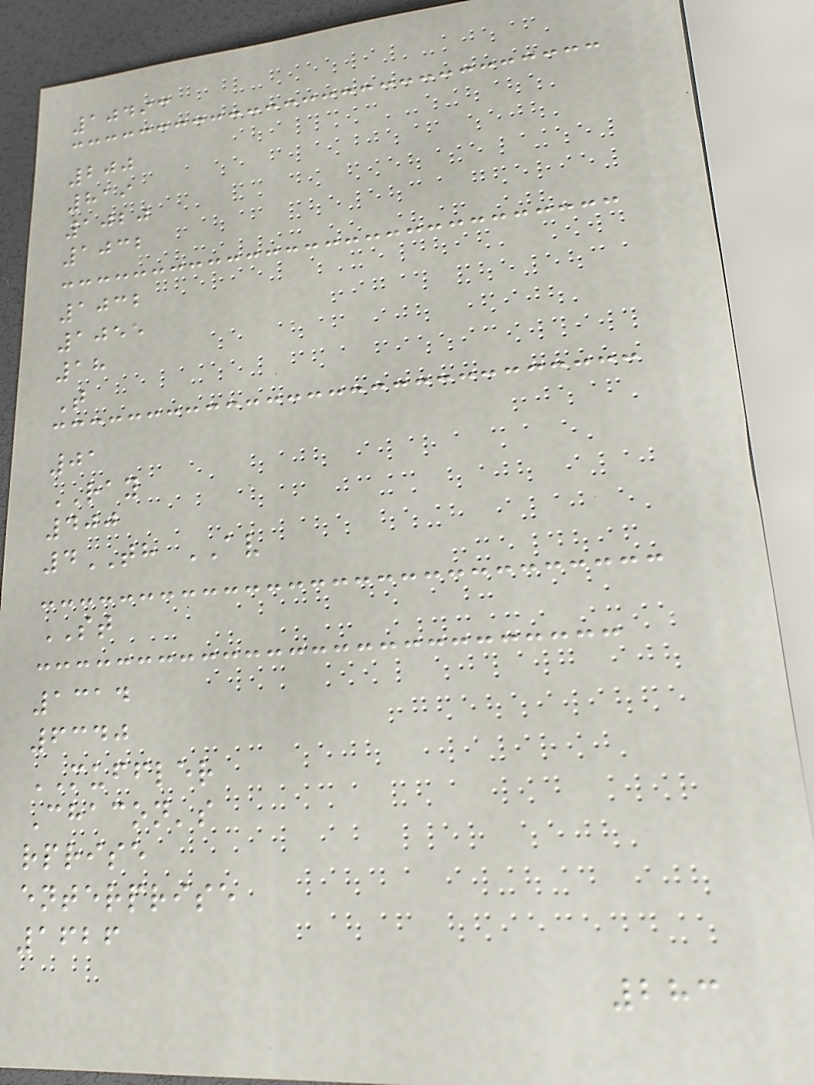10493
200
819
1020
1032
1032
1055
18
T
01
RAY
400
4TH AV
ST
1314
6340
MUFFLER
Chacon's
rprise
enterprise
1626
283
